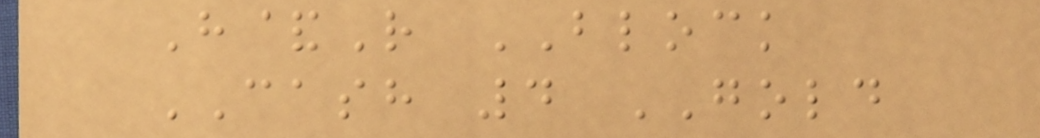H&R BLOCK
CASH 4 GOLD
